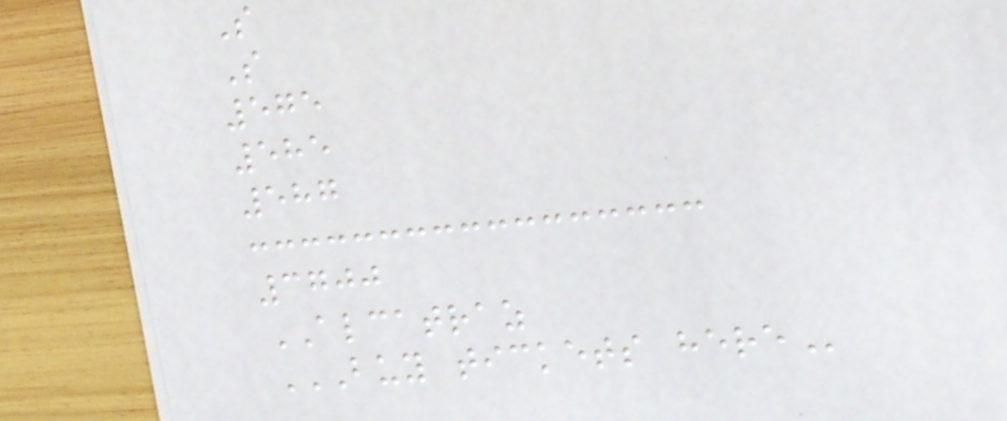S
S
575
585
587
3700
ALCATRAZ
BUY TICKETS HERE
